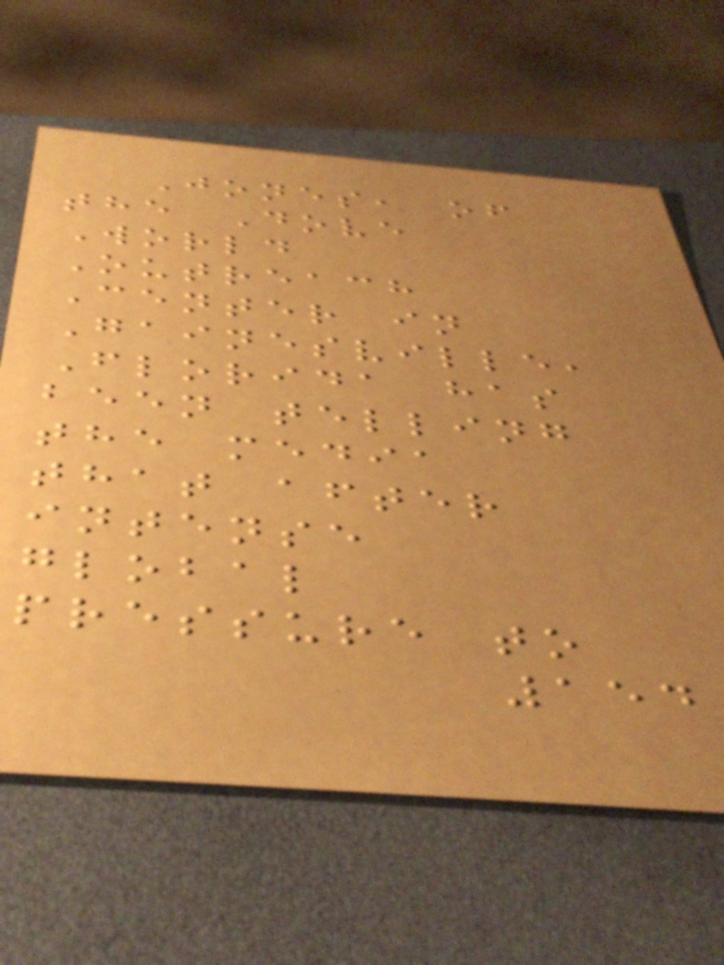Jones, of
the Dove
World
Outreach
Center in
Gainesville,
Florida has
been telling
the media
that after
intense
global
pressure to
154
